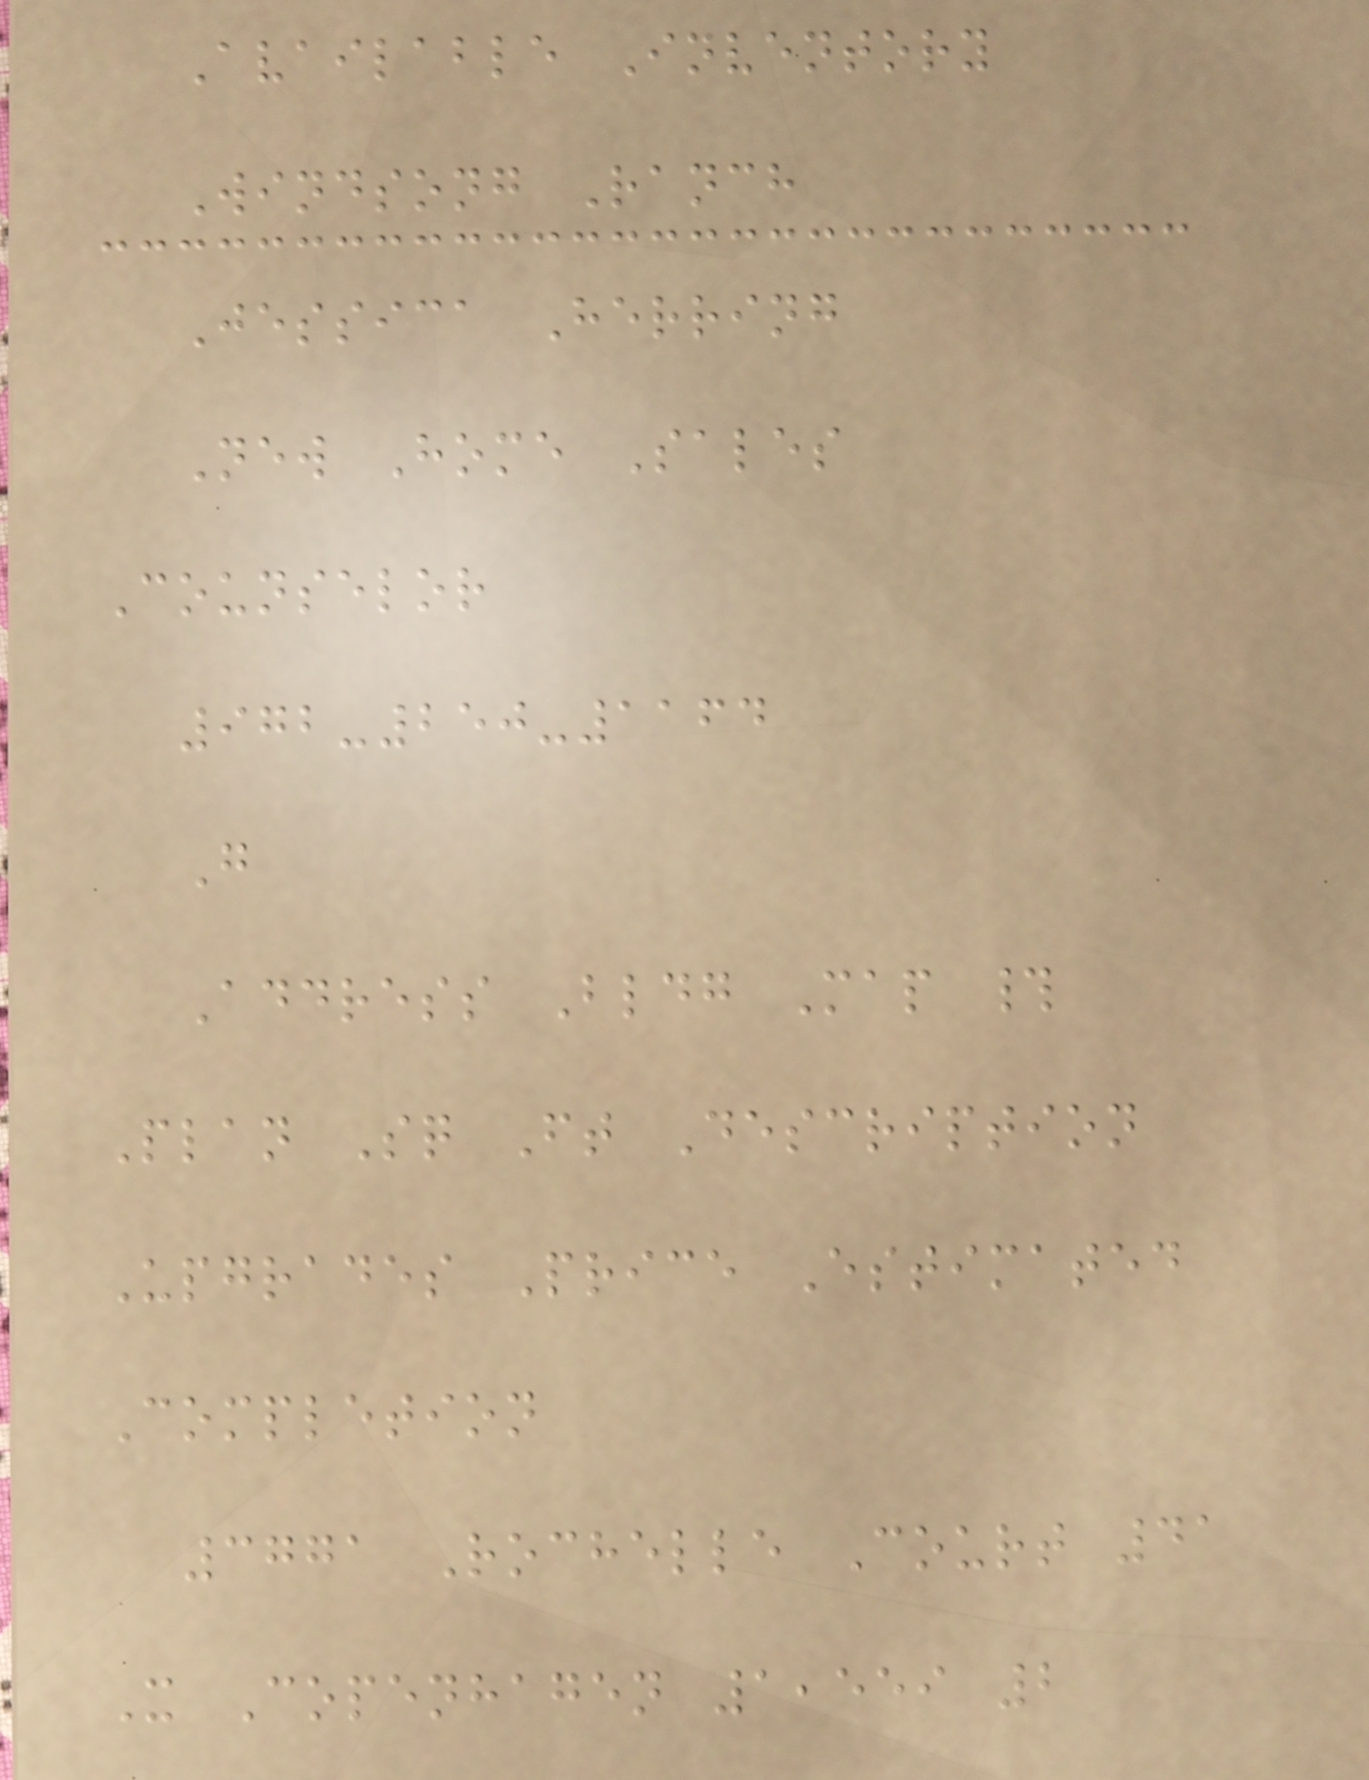Available Inventory
Windsong Ranch
Jessica Herring
New Home Sales
Counselor
972-250-1164
G
Address Bldg Map #
Plan Sq Ft Description
Upgrades Price Estimated
Completion
3771 Rochelle Court 41
X Copenhagen 1,559 2
